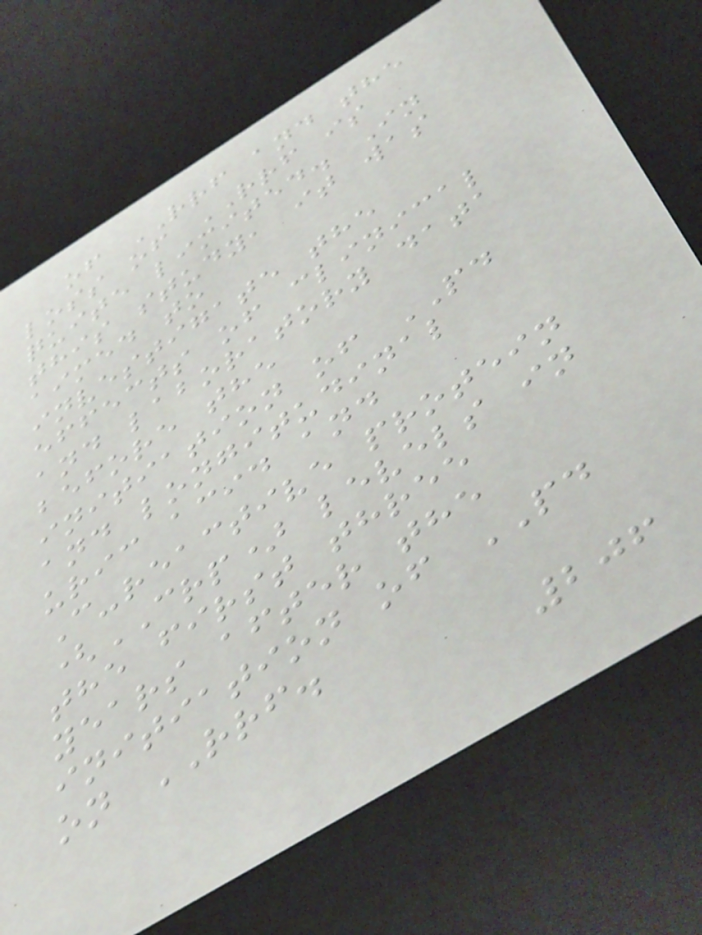of RRF and the
loss of RRF is
quite limited. In
this study, it was
aimed to
investigate the
effects of clinical
and laboratory data
before the
initiation of PD
and longitudinal
uric acid and
C-reactive protein
(CRP) levels in
the first three
years after the
initiation of PD
on RRF.
206
